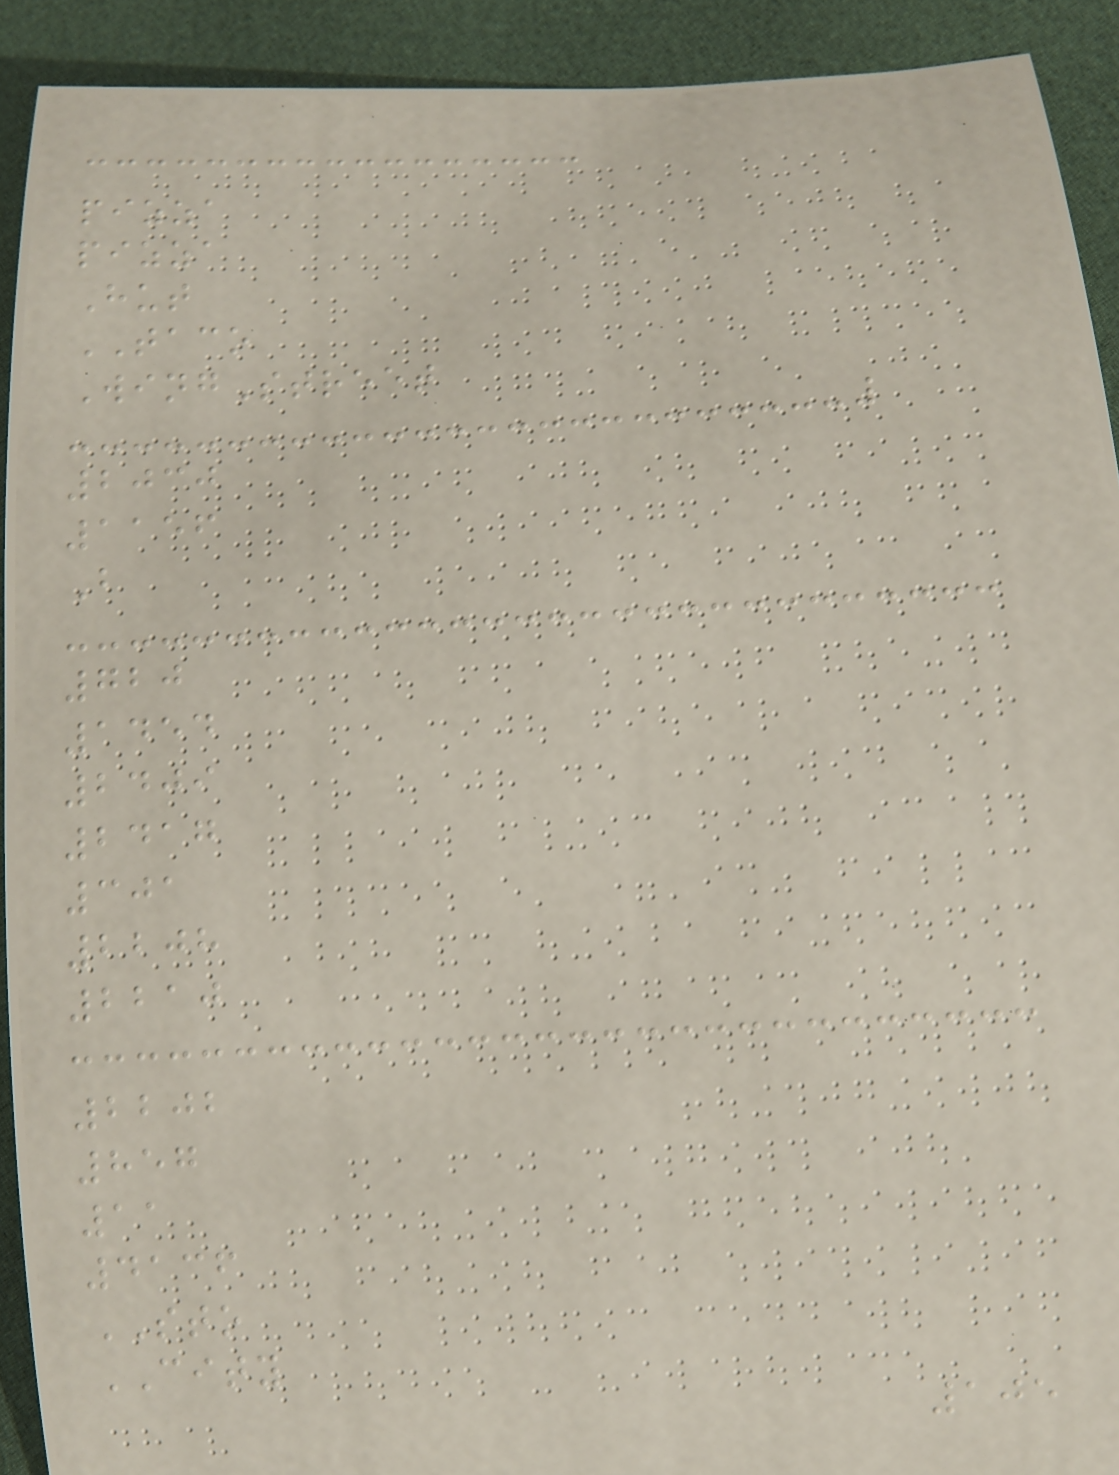pizza
pizza
Hut
TACO
WingStreet
2030
1156
B
720
1454
2409
2417
301
2208
2210
2202
857
11
4136
STO
CITY
105
